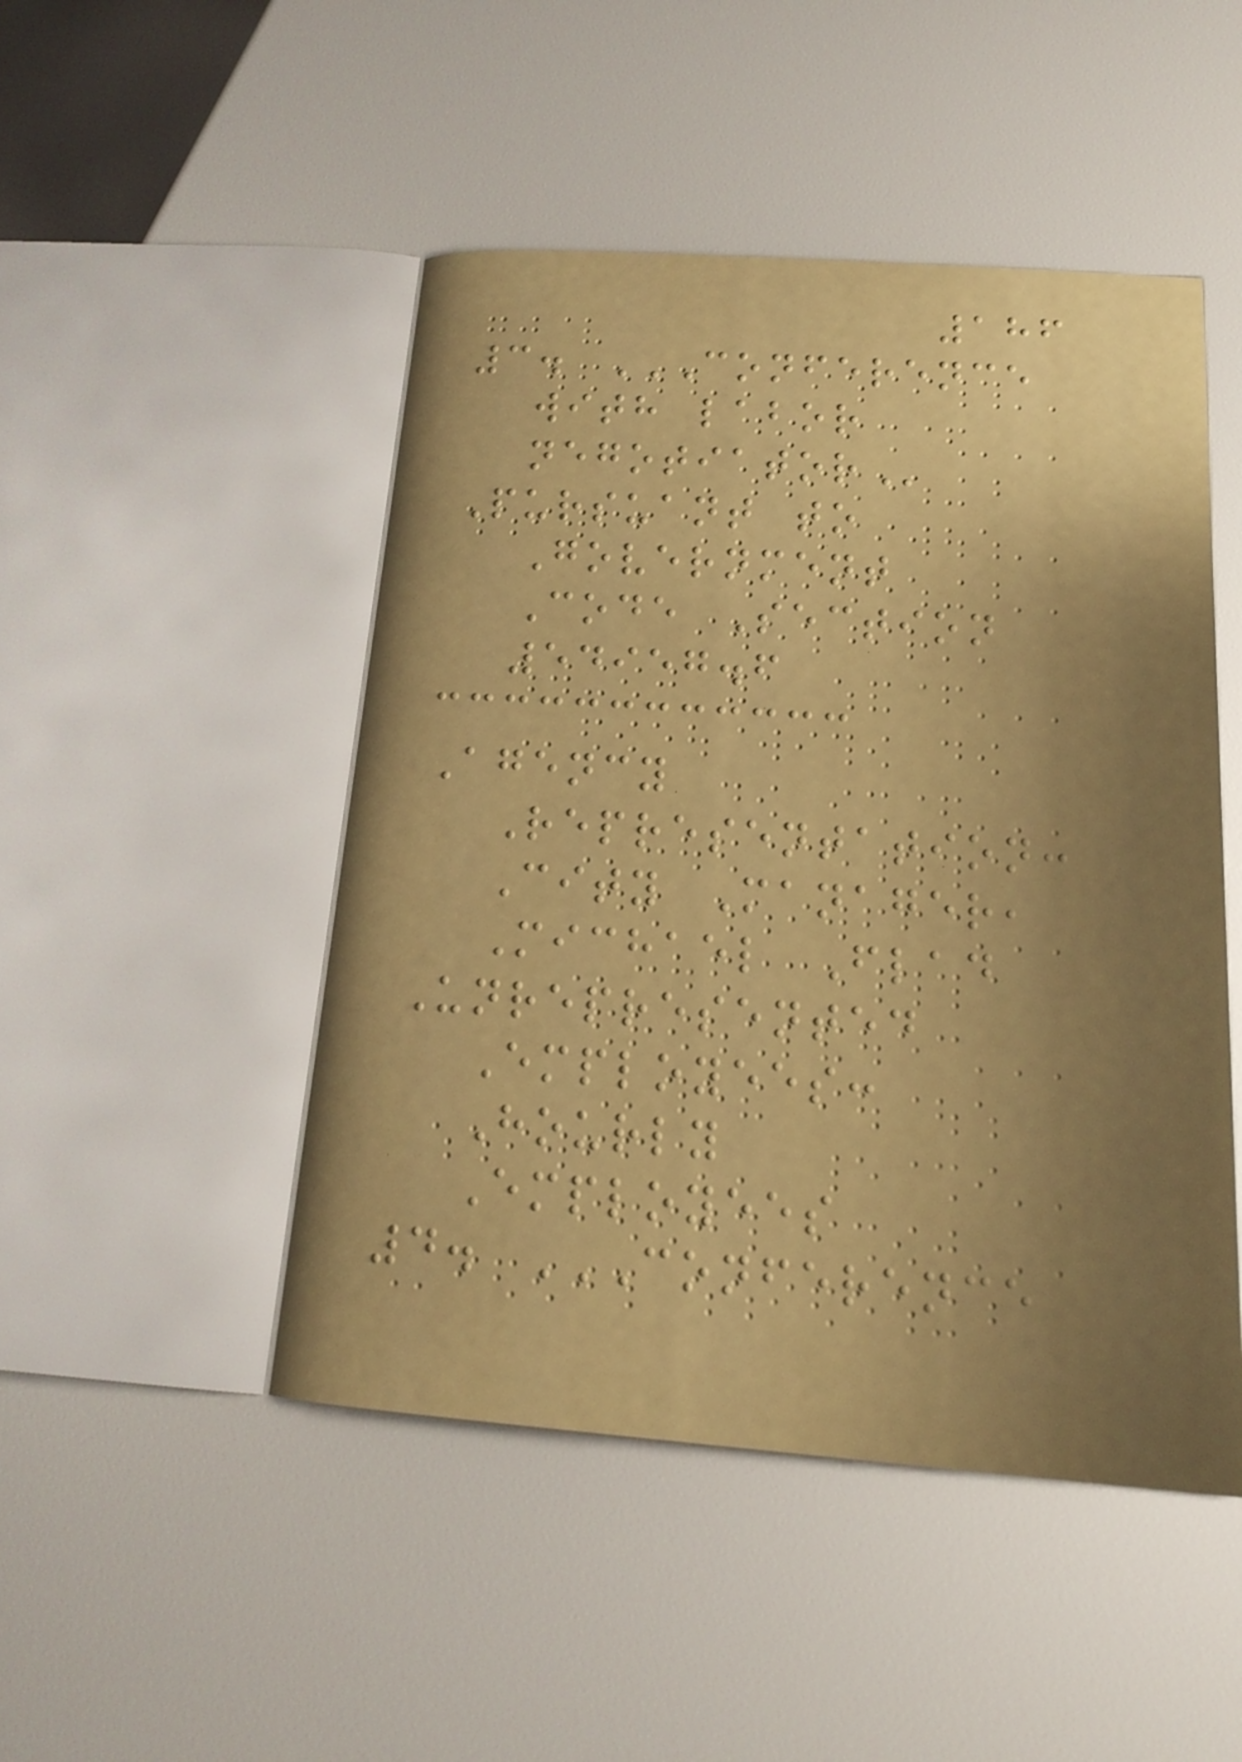186
3. CONFERENCE
WITH LABOR
NEGOTIATOR
Pursuant to
Government
Code Section
54957.6
Agency
Representation:
City Manager,
Michael Flad
Unrepresented
Employees:
Hourly
Employees
4. CONFERENCE
